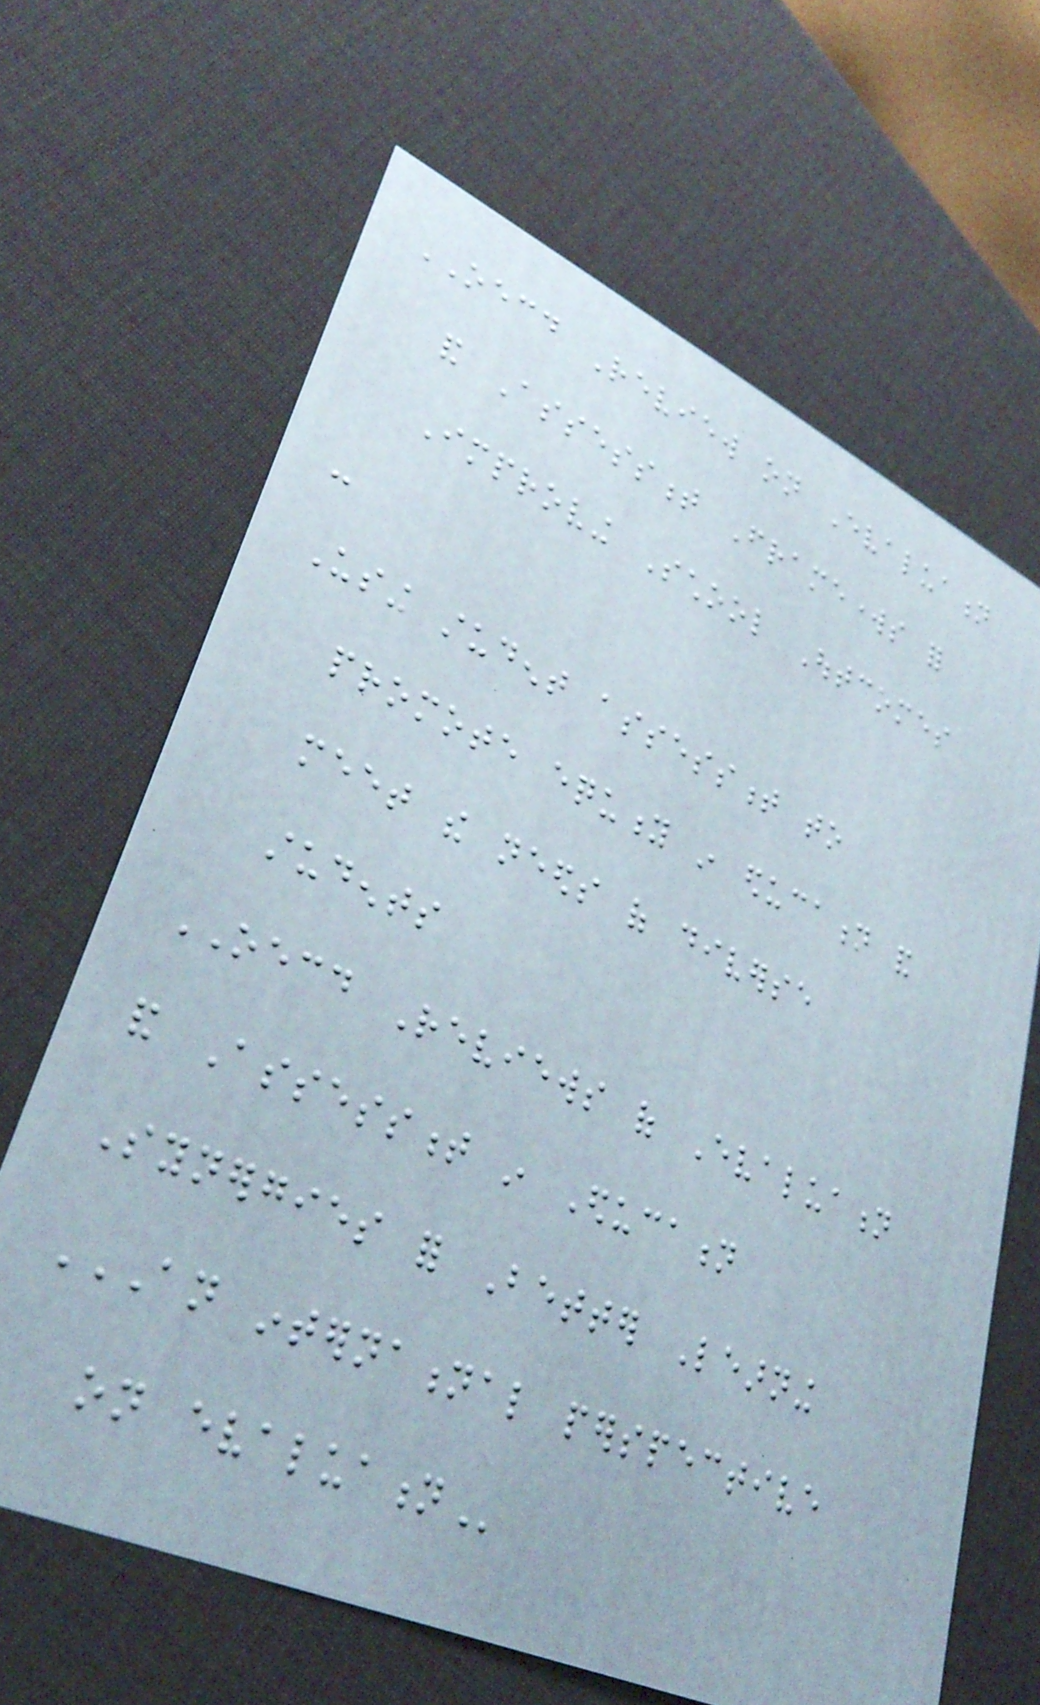OECD Review on Evaluation
and Assessment Frameworks for
Improving School Outcomes
-
Using student assessment to
promote equity in education and
meet the needs of diverse
students
OECD Reviews of Evaluation
and Assessment in Education
Synergies for Better Learning
AN INTERNATIONAL PERSPECTIVE
ON EVALUATION
